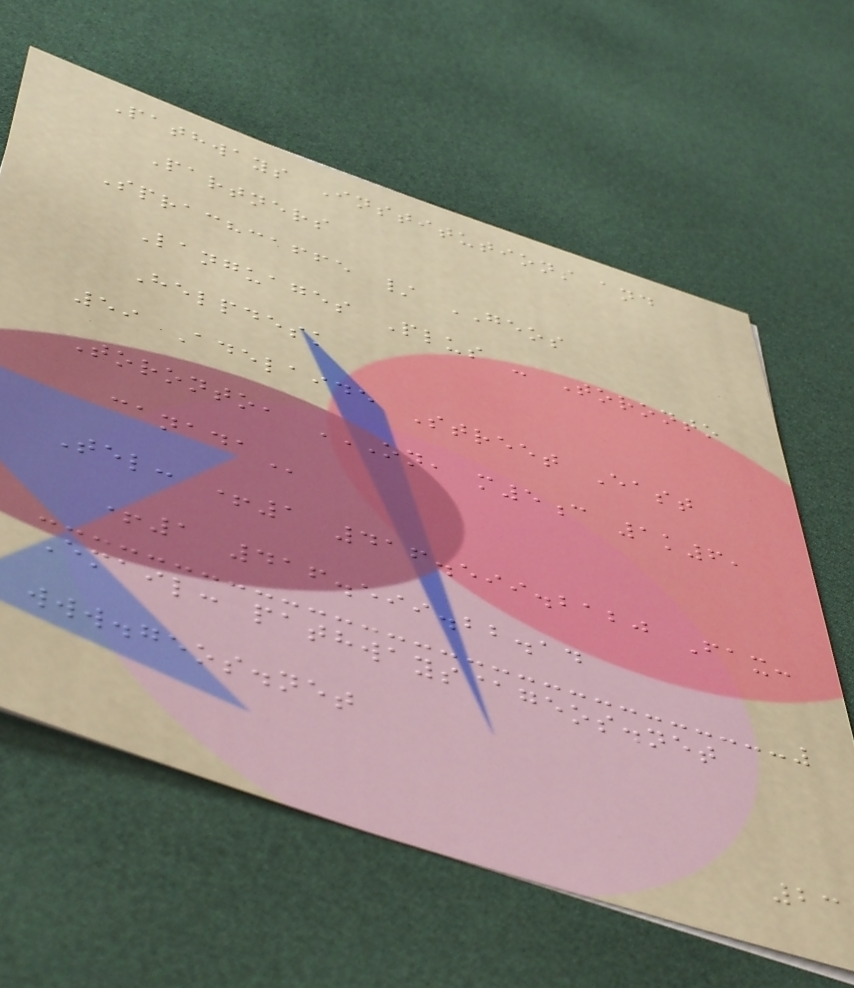Pathways Institutions and
Partners
Sprachcaffe / GEOS
Languages Plus - Toronto
Helpdesk
59 Adelaide Street East
Toronto, ON, M5C 1K6,
CANADA
Tel: +1 416.599.2120 Fax:
+1 416.599.22.14
Email: pathways@geos.net
www.geos.net
23
